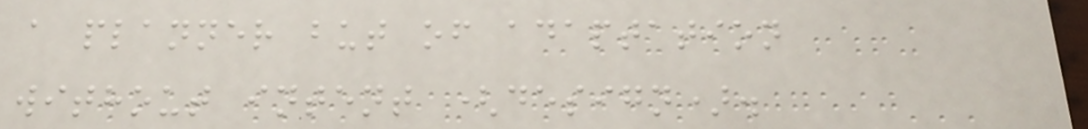a planner but of adaptation
without intent (design).
